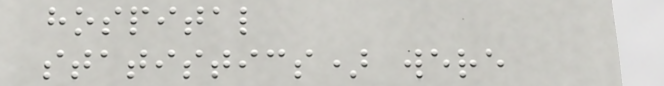hospital
statistics) were
